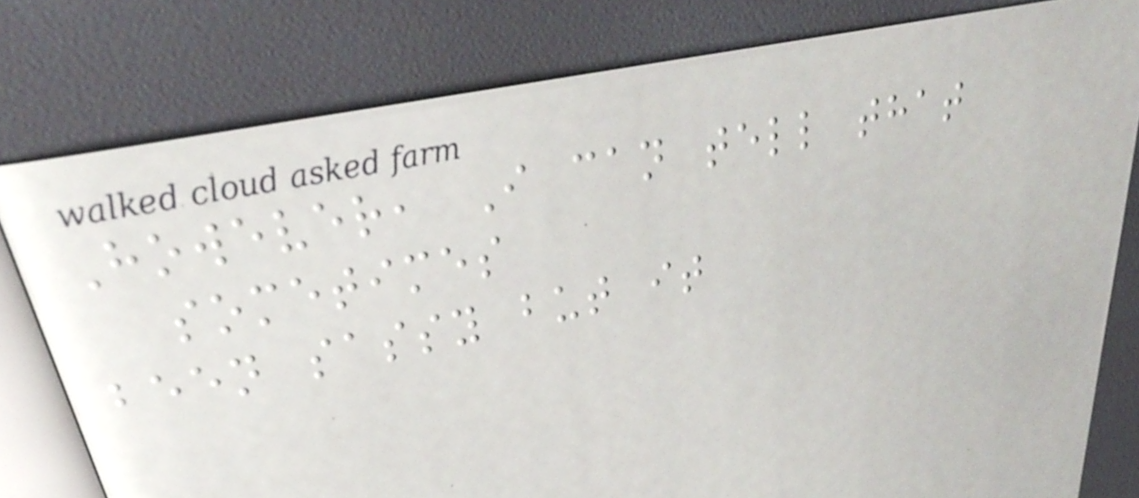However, I can tell that
sometimes
been sassy but it
